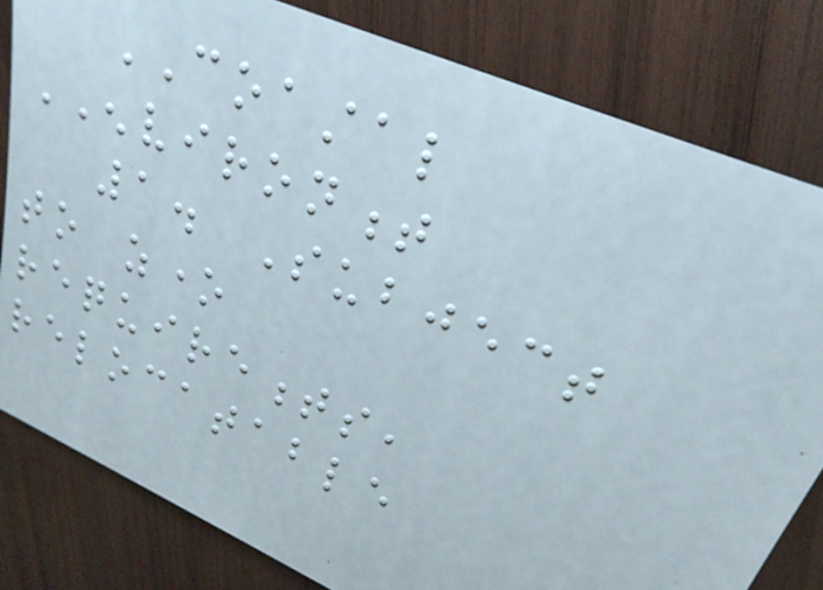COASTAL
ENVIRONMENT
1. Subject
to zone
requirements,
relocatable
